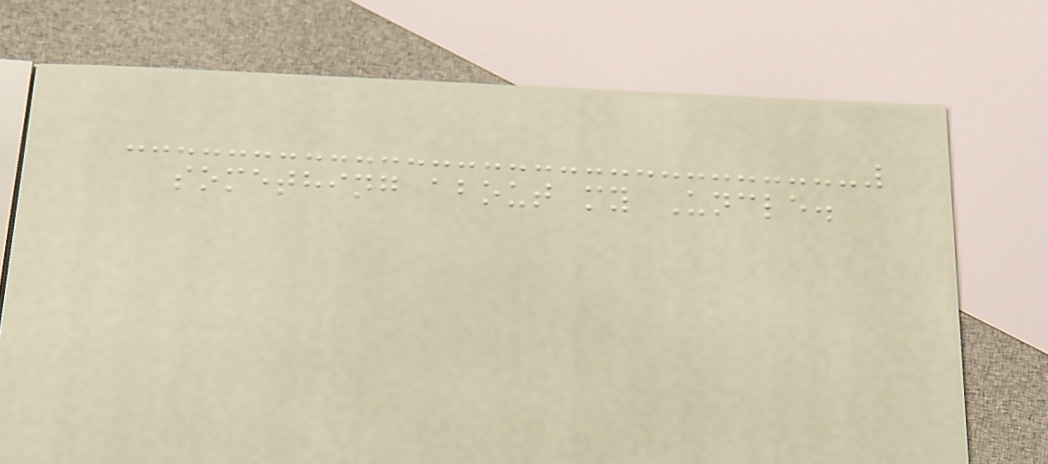something about my Uncle.
